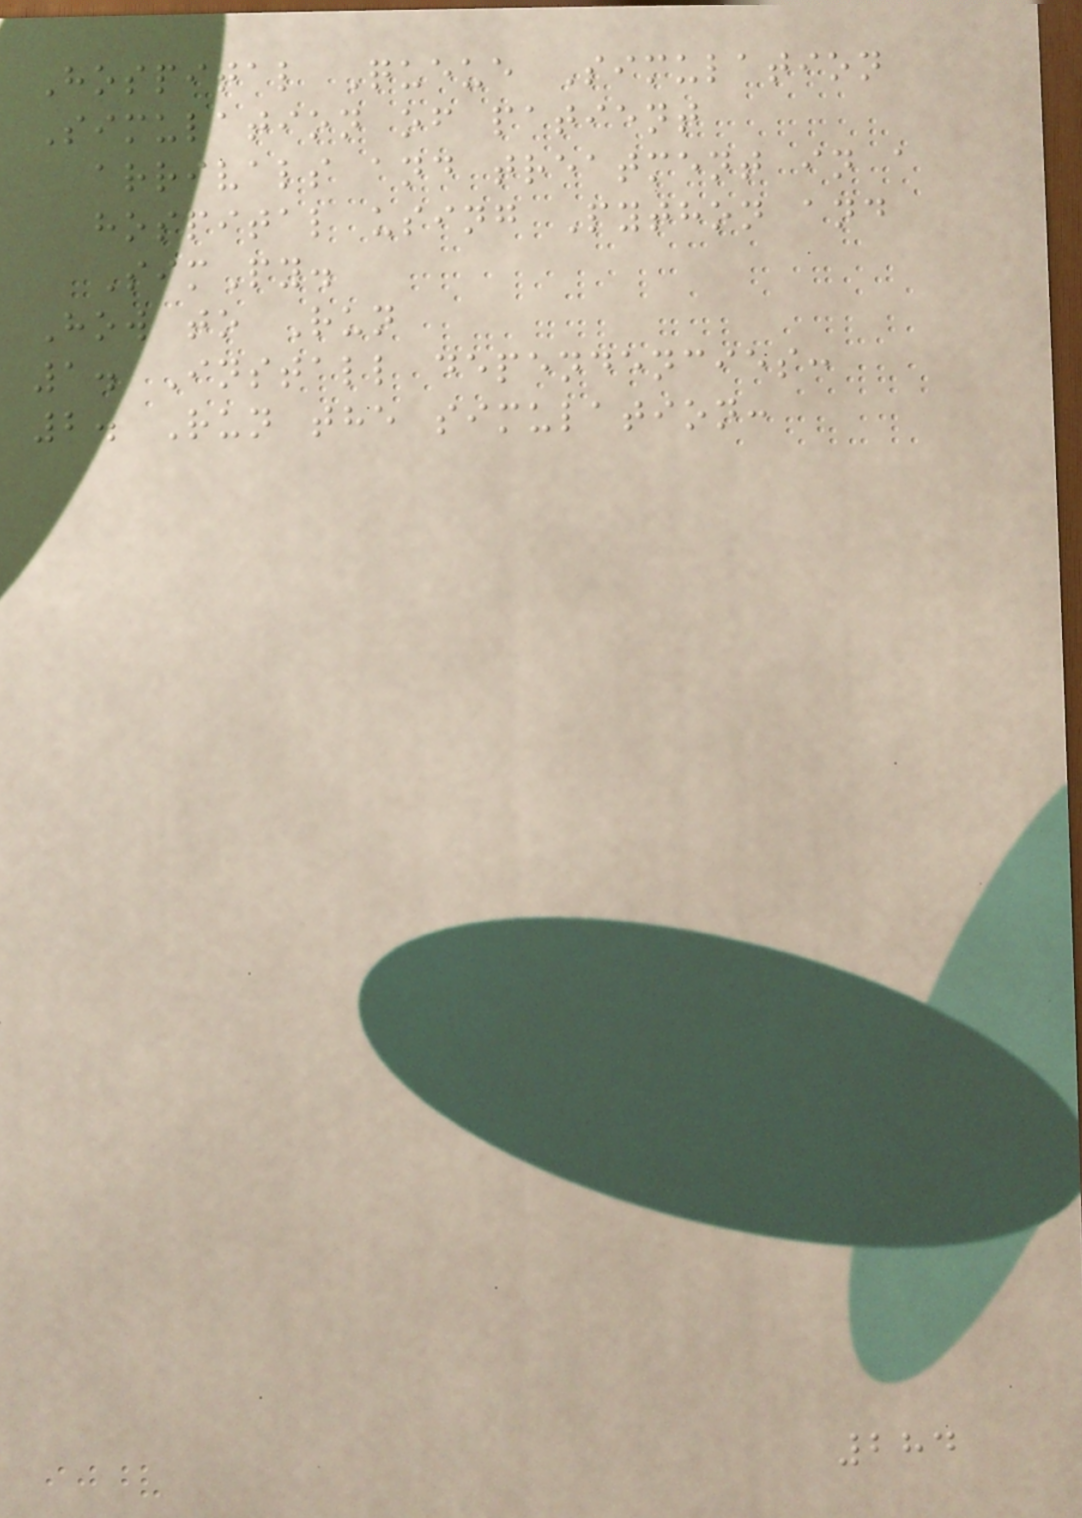Hospital Queue Simulation
Simulation of patient
arrivals and treatment in a
hospital using Python and
SimPy.
How to Run
1. Install dependencies:
2. Run the simulation:
284
